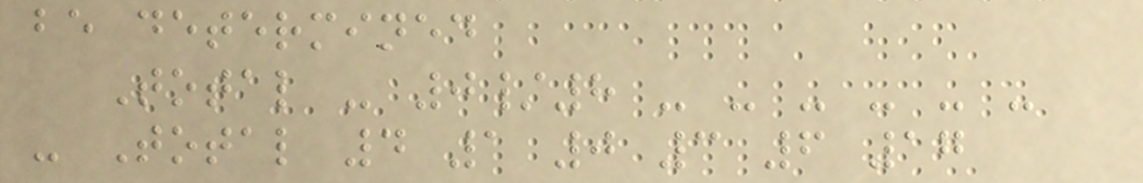be determined
Total - 0/8 - - - - - -
- Total 4 1 0 3 6 17
